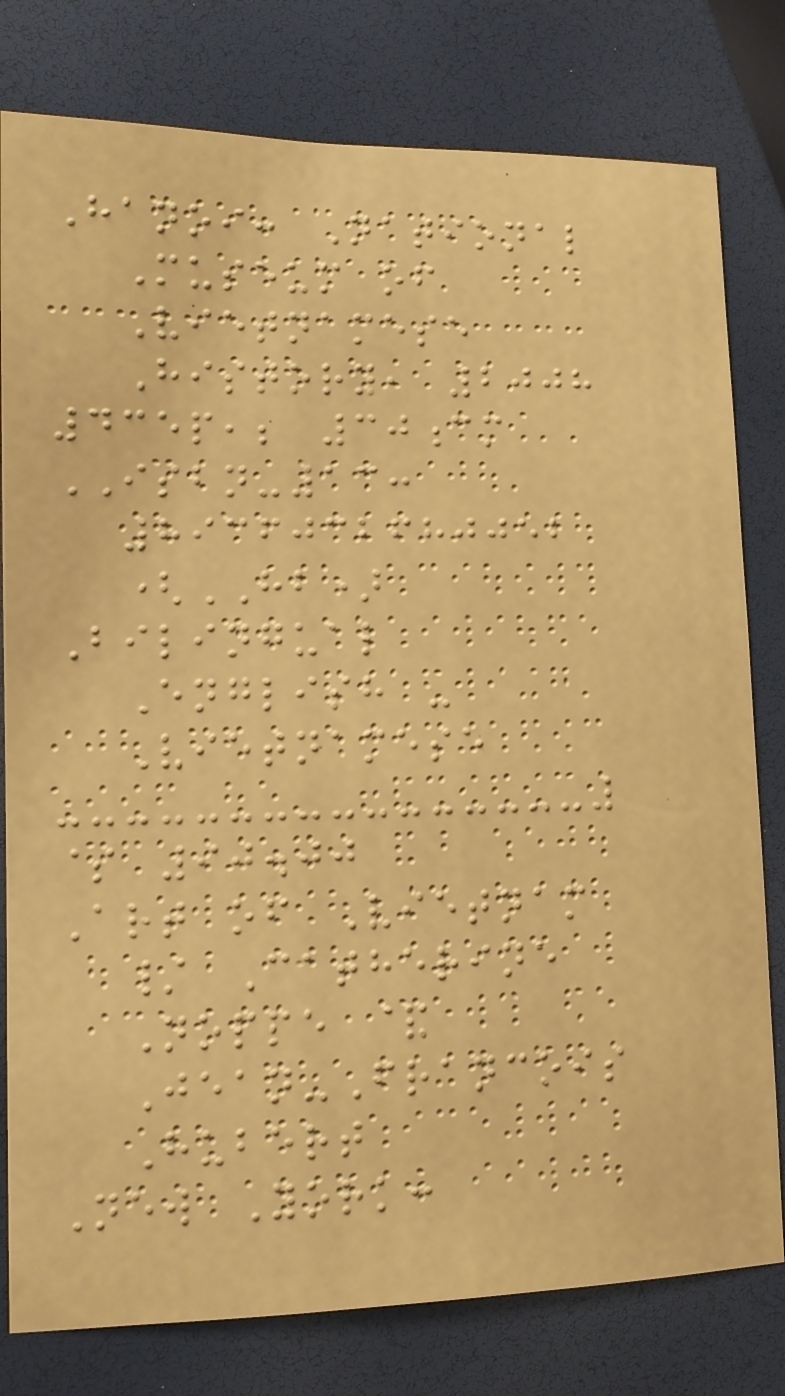Hanoi: National
Museum of
Vietnamese
History, 2008
435p,; 30cm
ISBN-13:
8936032680052
(HB)
Bilingual
English -
Vietnamese
$ 90.00
Art of Vietnam
/ Catherine
Noppe &
Jean-Francois
Hubert
New York:
